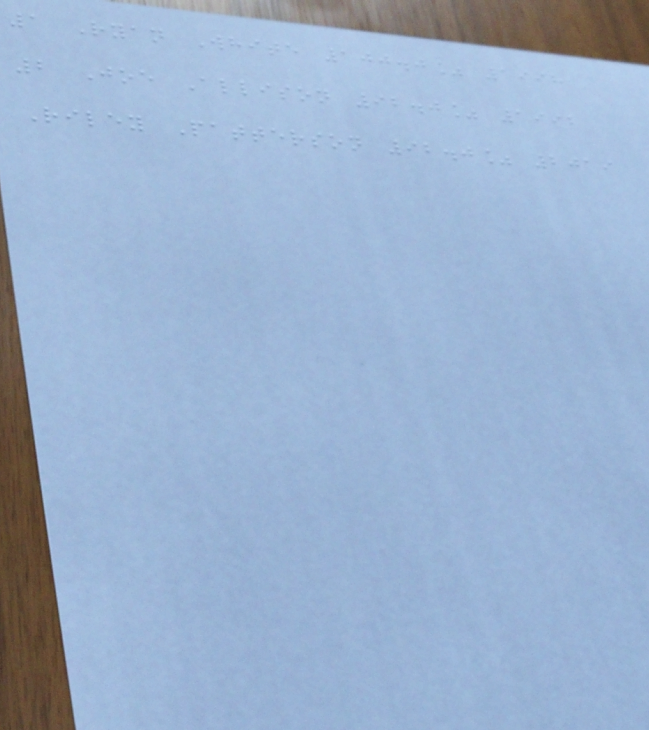1 Ryan White 100.0% 1998
2 Joe Allison 92.0% 1992
Riley Patterson 92.0% 2019
